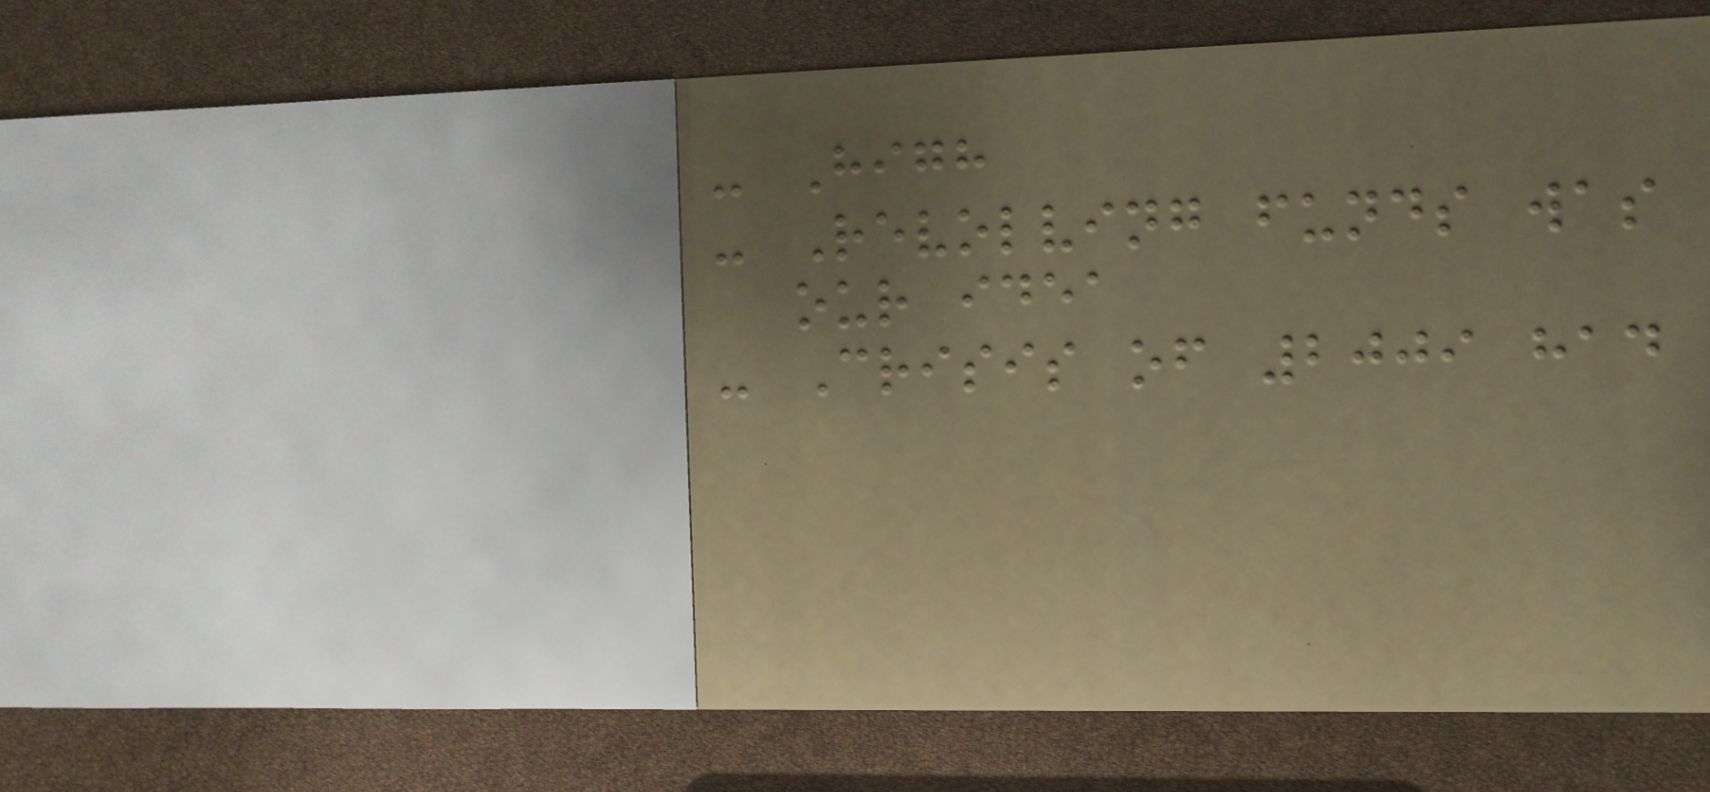- High
- Revolving funds was
our idea
- Crisis of 2009 had
